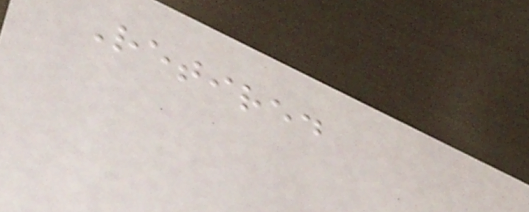Retired
